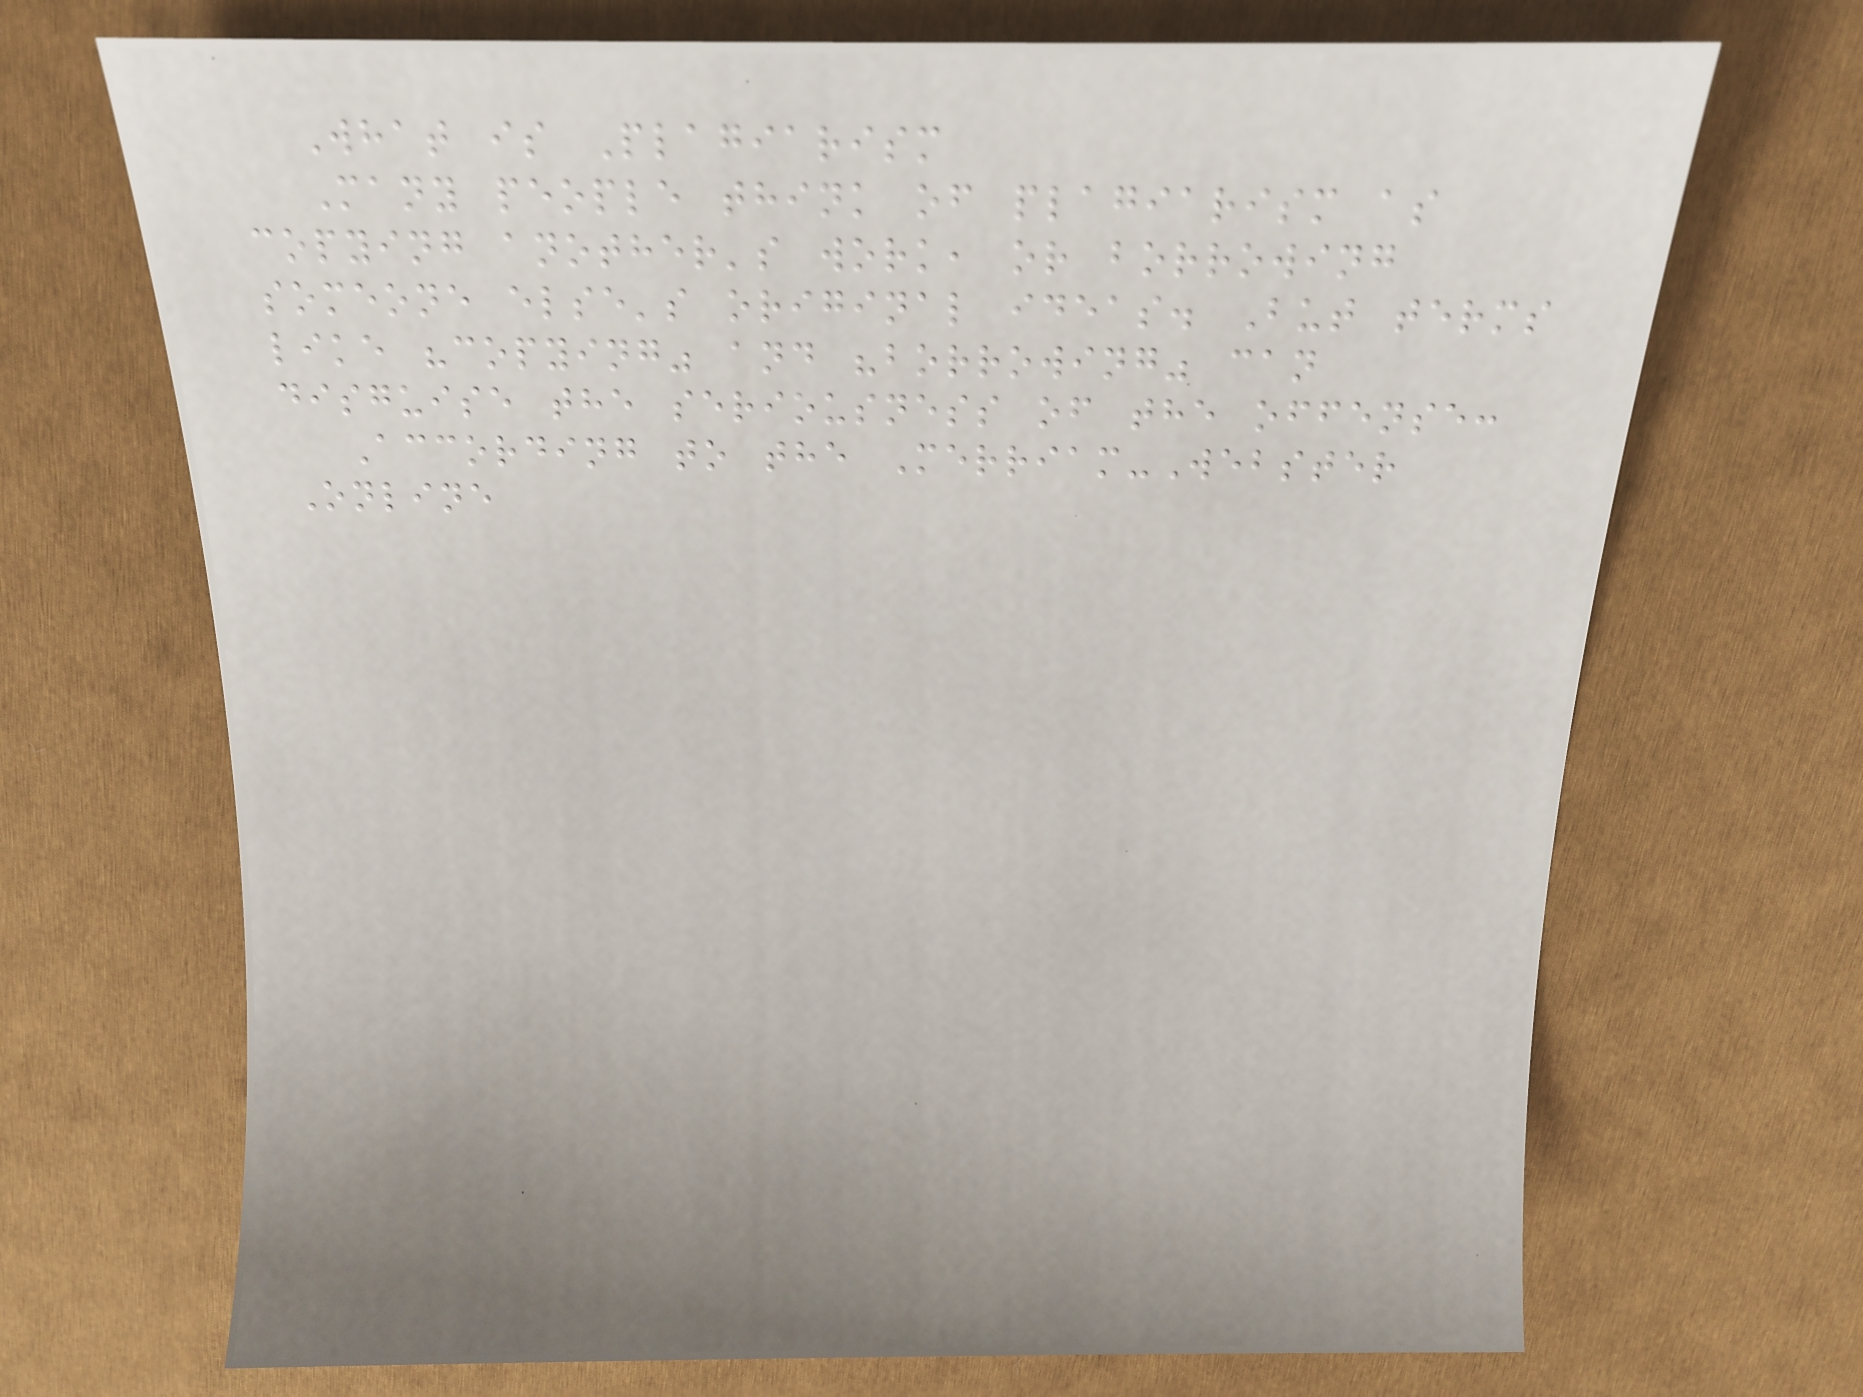What is Plagiarism
Many people think of plagiarism as
copying another's work, or borrowing
someone else's original ideas. But terms
like "copying" and "borrowing" can
disguise the seriousness of the offense:
According to the Merriam-Webster
Online
